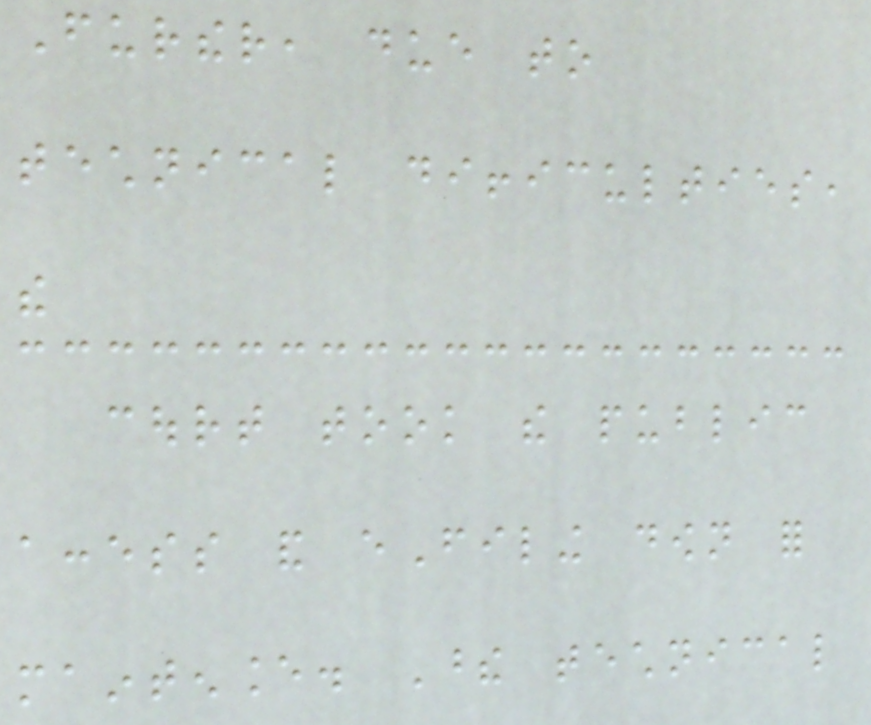Further, due to
technical difficulties,
the
court took the public
access and eFiling down for
maintenance. These technical
